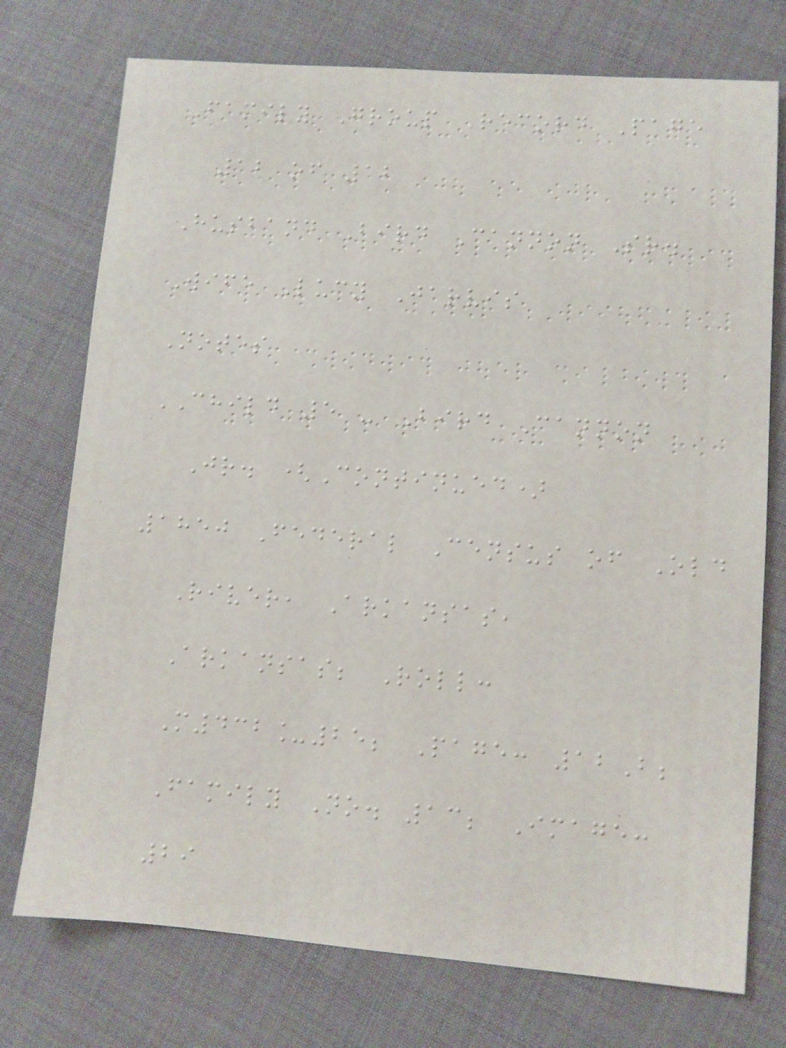Family Group Record Page
12 of 12
Husband Bird Cannon Sr.
Wife Lucy Jarvis
Notes
CHILD 5 - Bird Cannon
Jr. (Continued)
1850 Federal Census of Old
River, Arkansas,
Arkansas; Roll:
M432_25; Page: 12B;
Family No. 13; Image:
29
